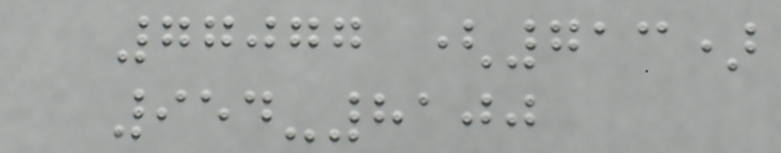77077 (713)
954-8100
